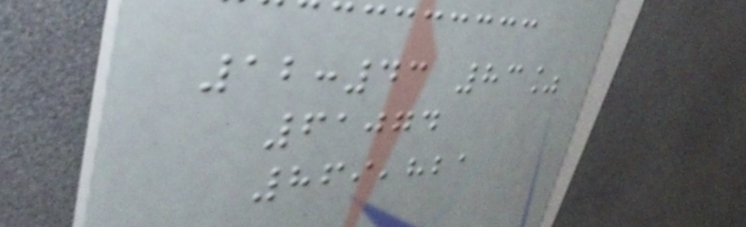12:43 83%
61074
869,821
